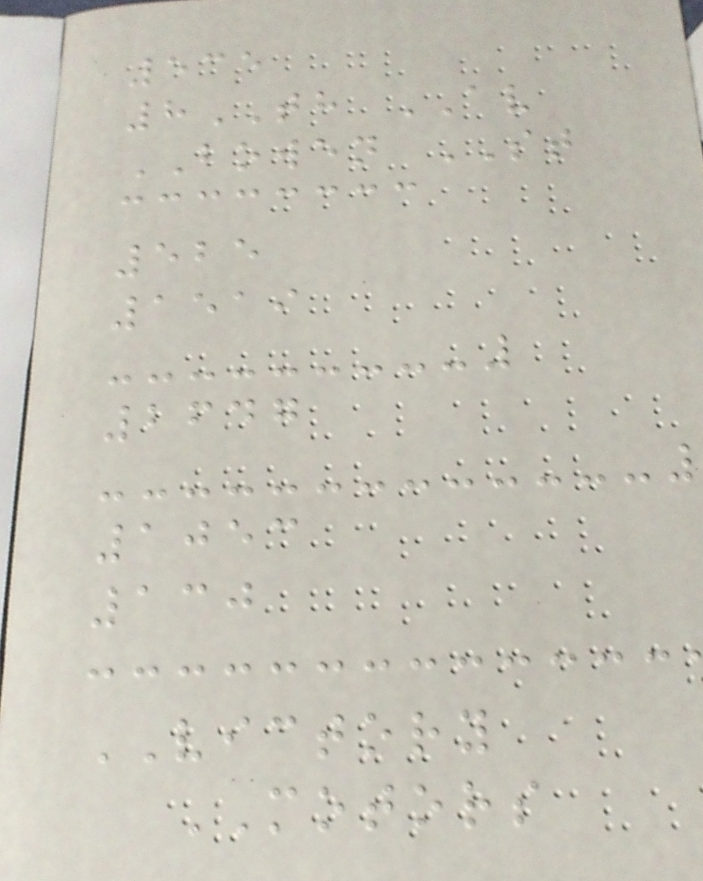535
8TH AV
BOWEN ST
525
1519
2647
1053
130
VICTORY
MOTORS
